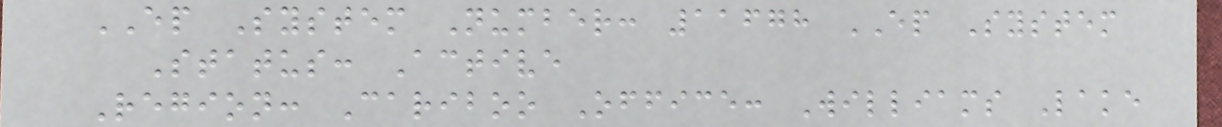EP System Number: 11678 EP System
Status: Active
Region: Cariboo Office: Williams Lake
